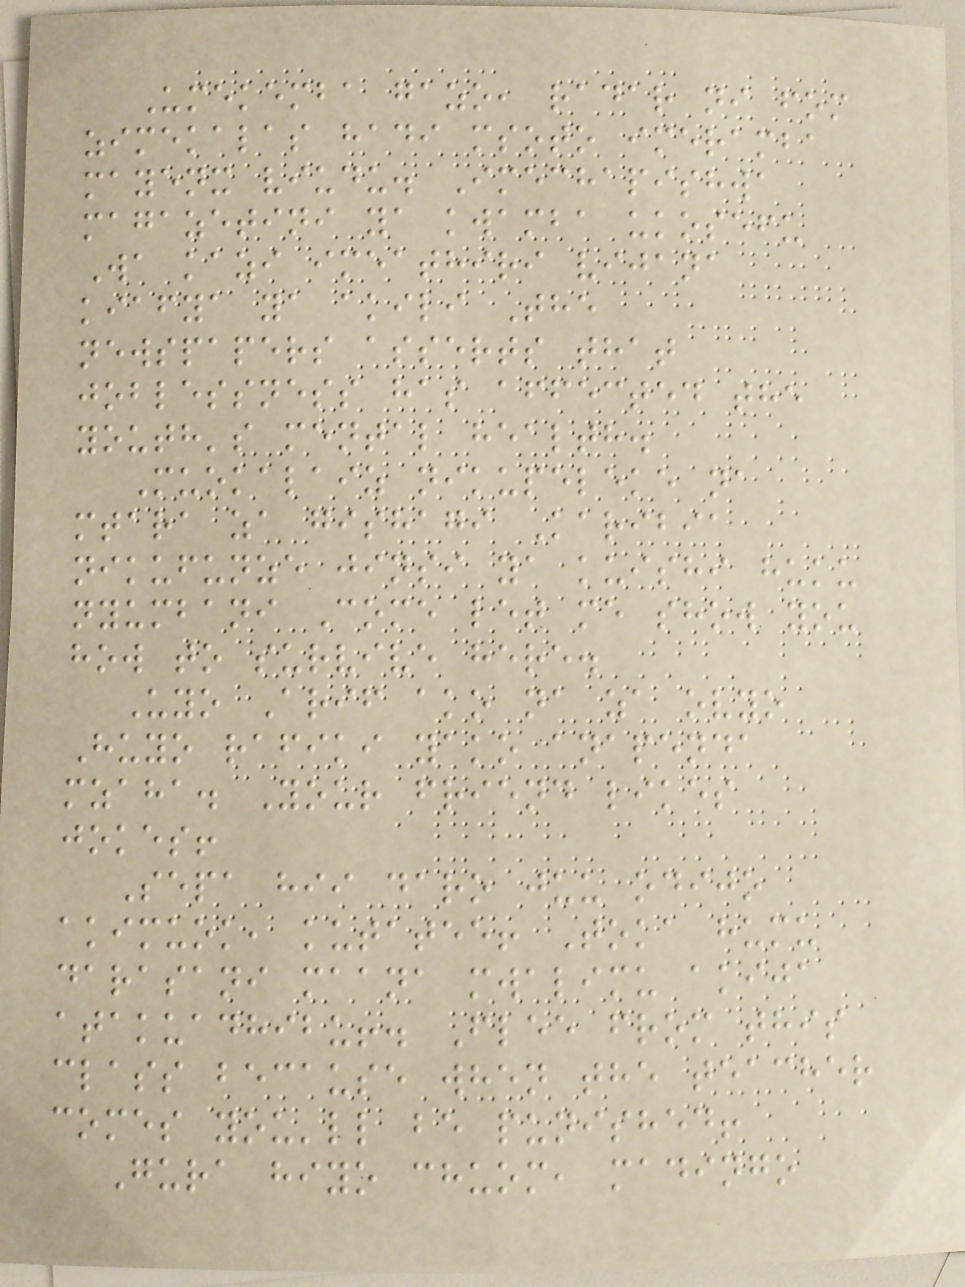Umekemba gazo, radar ni fom
zimekalas hadi msoto imeramba
mayenx viudu. Imechapishwa
magazetini ya kwamba ukosefu
Wa kazi imeathiri vijana
kiafya ya akili The
newspapers asserts that
joblessness has affected the
youth's mental health.
Muokalaiz nikupeleke na
mtara za gishagi Karibia
nikufunze jinsi ya kuishi huku
nyumbani Come let me show you
how to survive here.
Uyo Arif ako na za ovyo
Huyo rafiki yako anapenda
mzaha. Your friend likes
jokes!
Sepa hii daro juu odijo
akimuok, kutatee! Toka humu
darasani maana mwalimu akija
atakuadhibu!. Flee from this
class because when the teacher
comes you'll be punished!
Gura hiyo chuom, madingo
